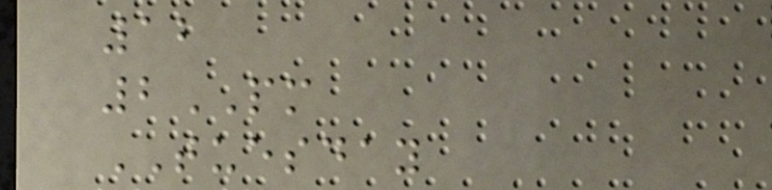12
2PM
TUESDAY
